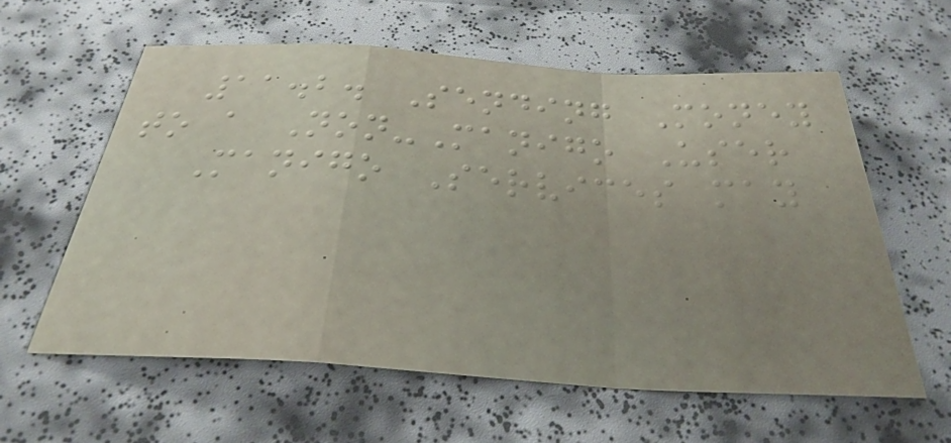11.2. Sending Money
to a Non-Manigo User
Manigo Services may
